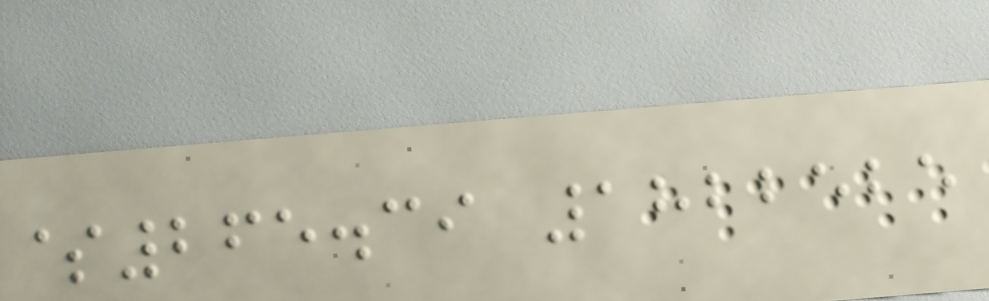$265.39 1822525
